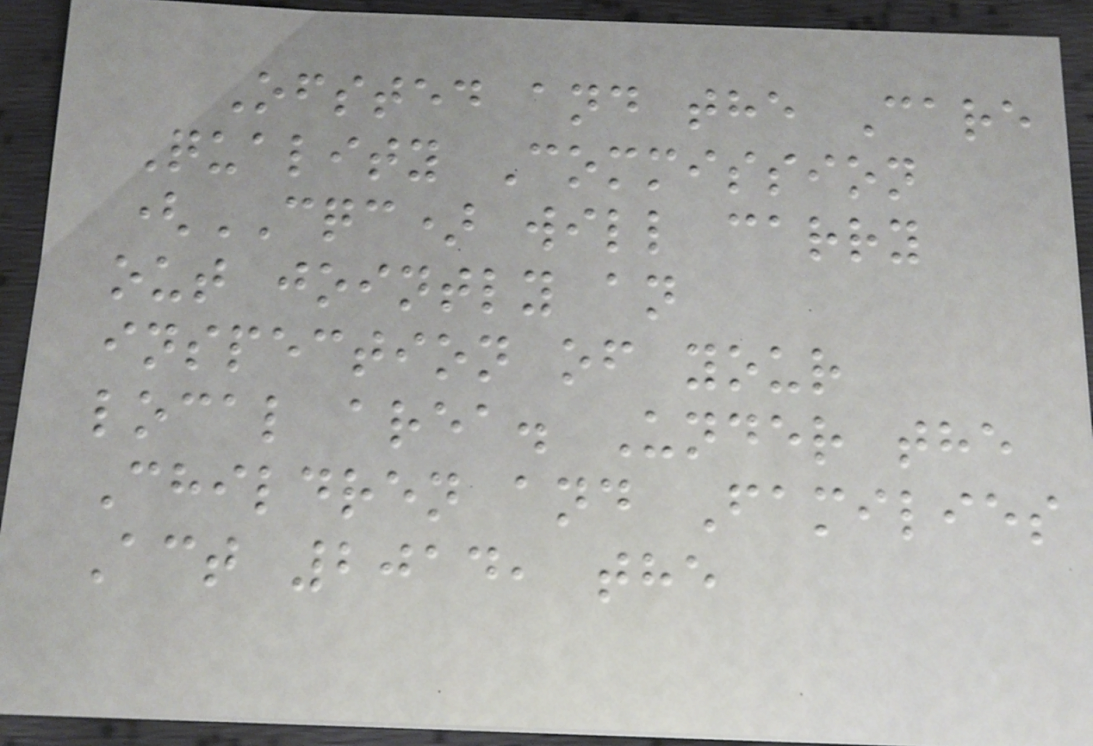Ofsted and the Care
Quality Commission
(CQC) will carry
out jointly an
inspection of your
local area. Under the
Children and Families
Act 2014, the
